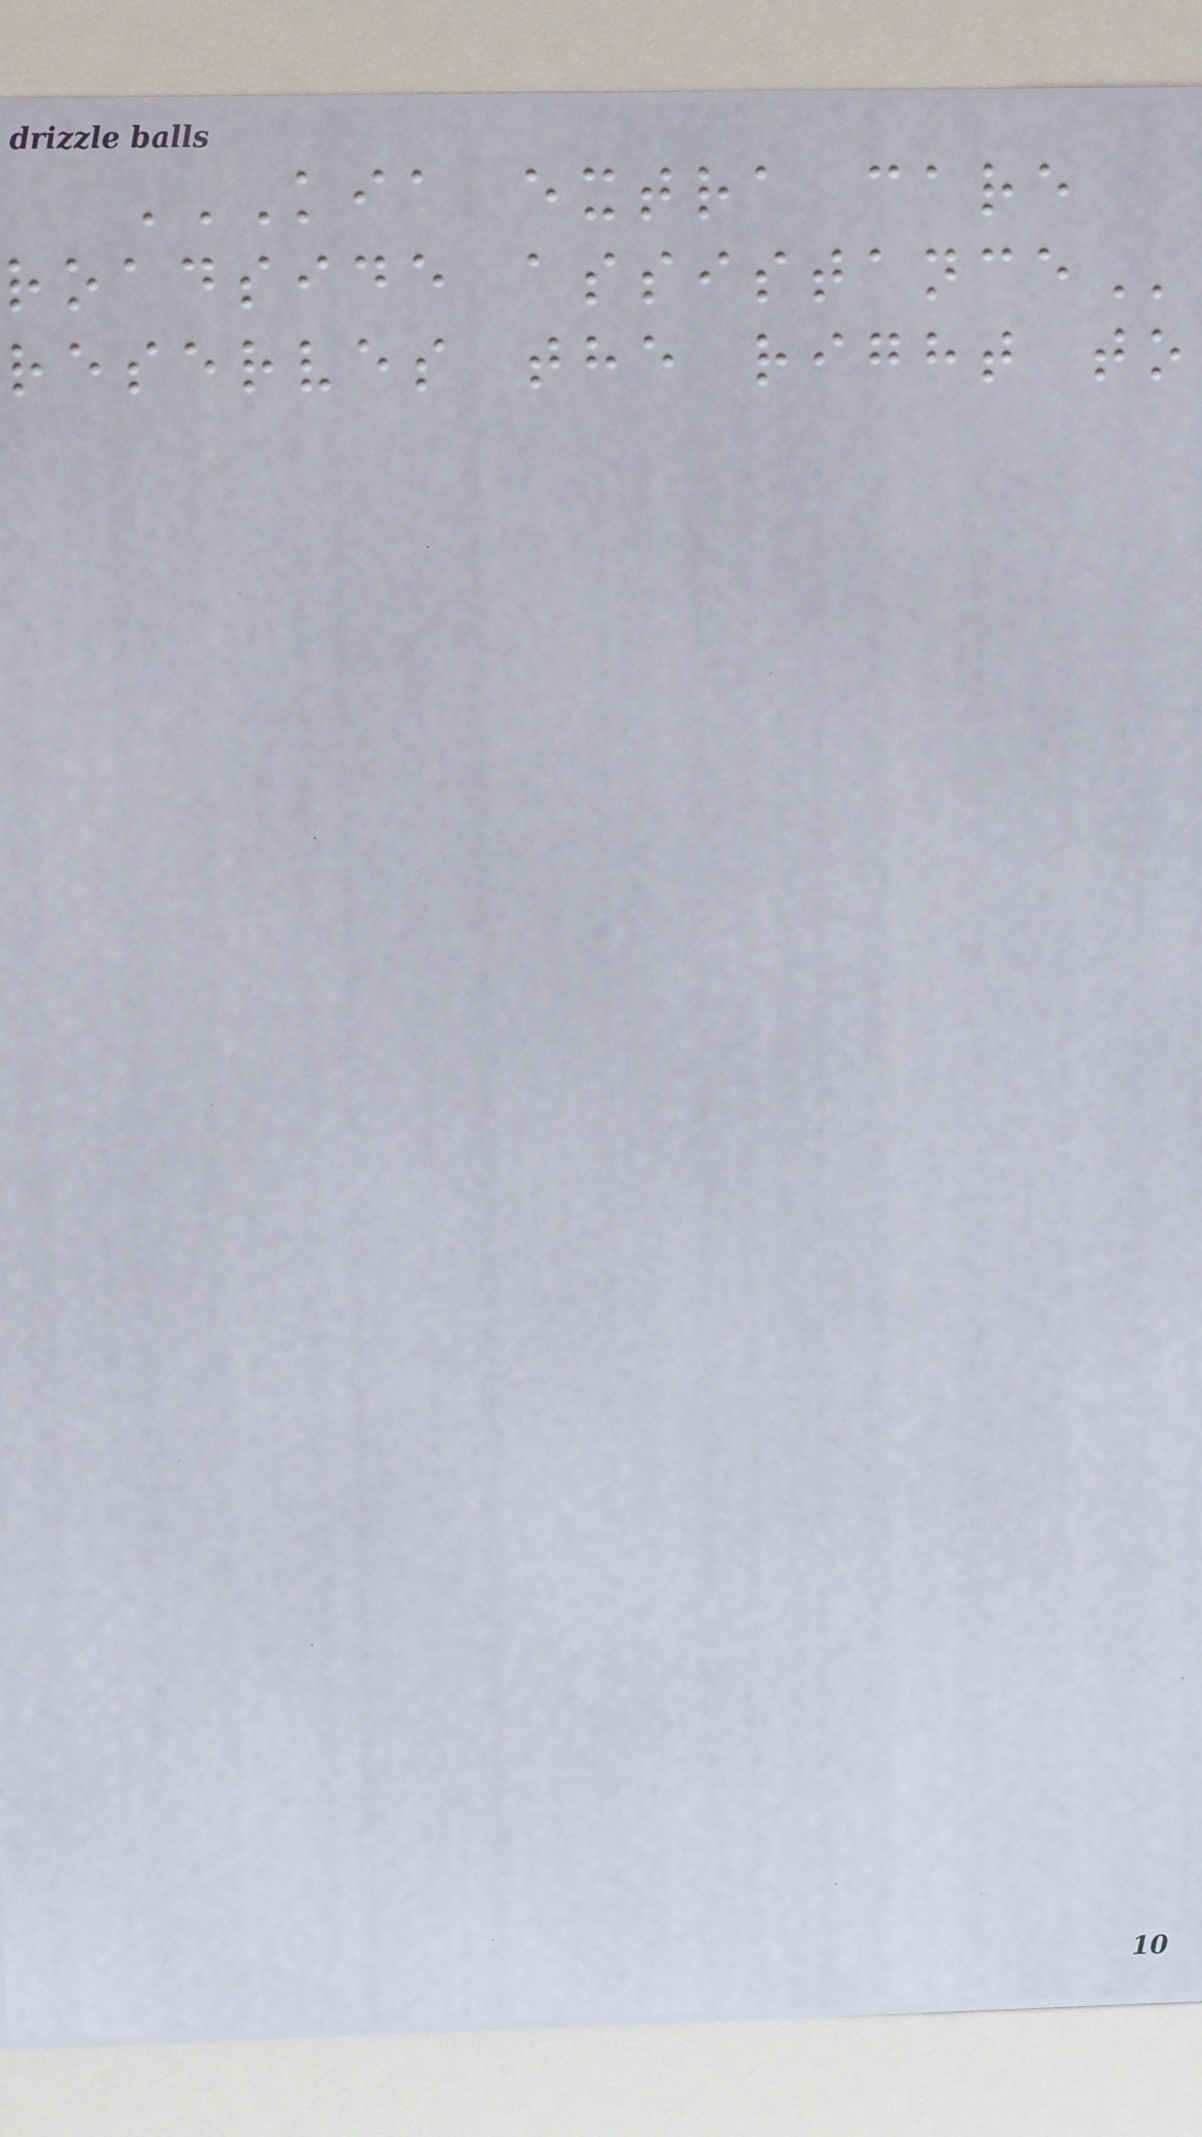KIA EXTRA CARE
roadside
reserves the right to
